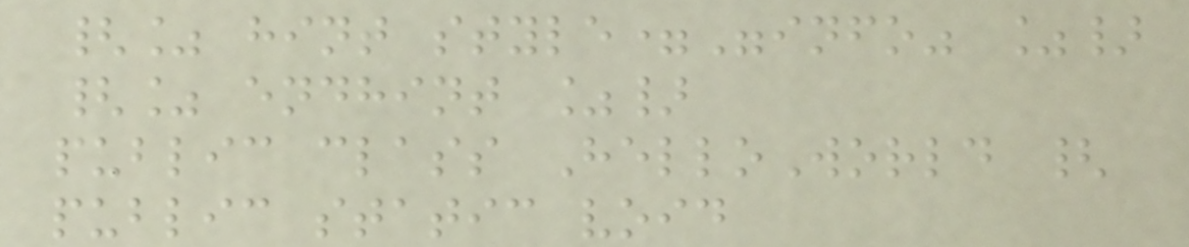{% hint style="info" %}
{% endhint %}
public class HelloWorld {
public static void
